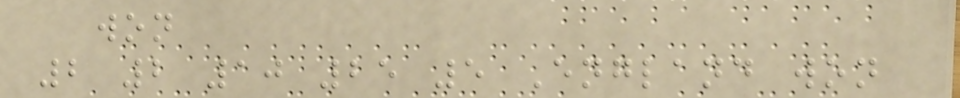won
2 2 10 25 5 England won
